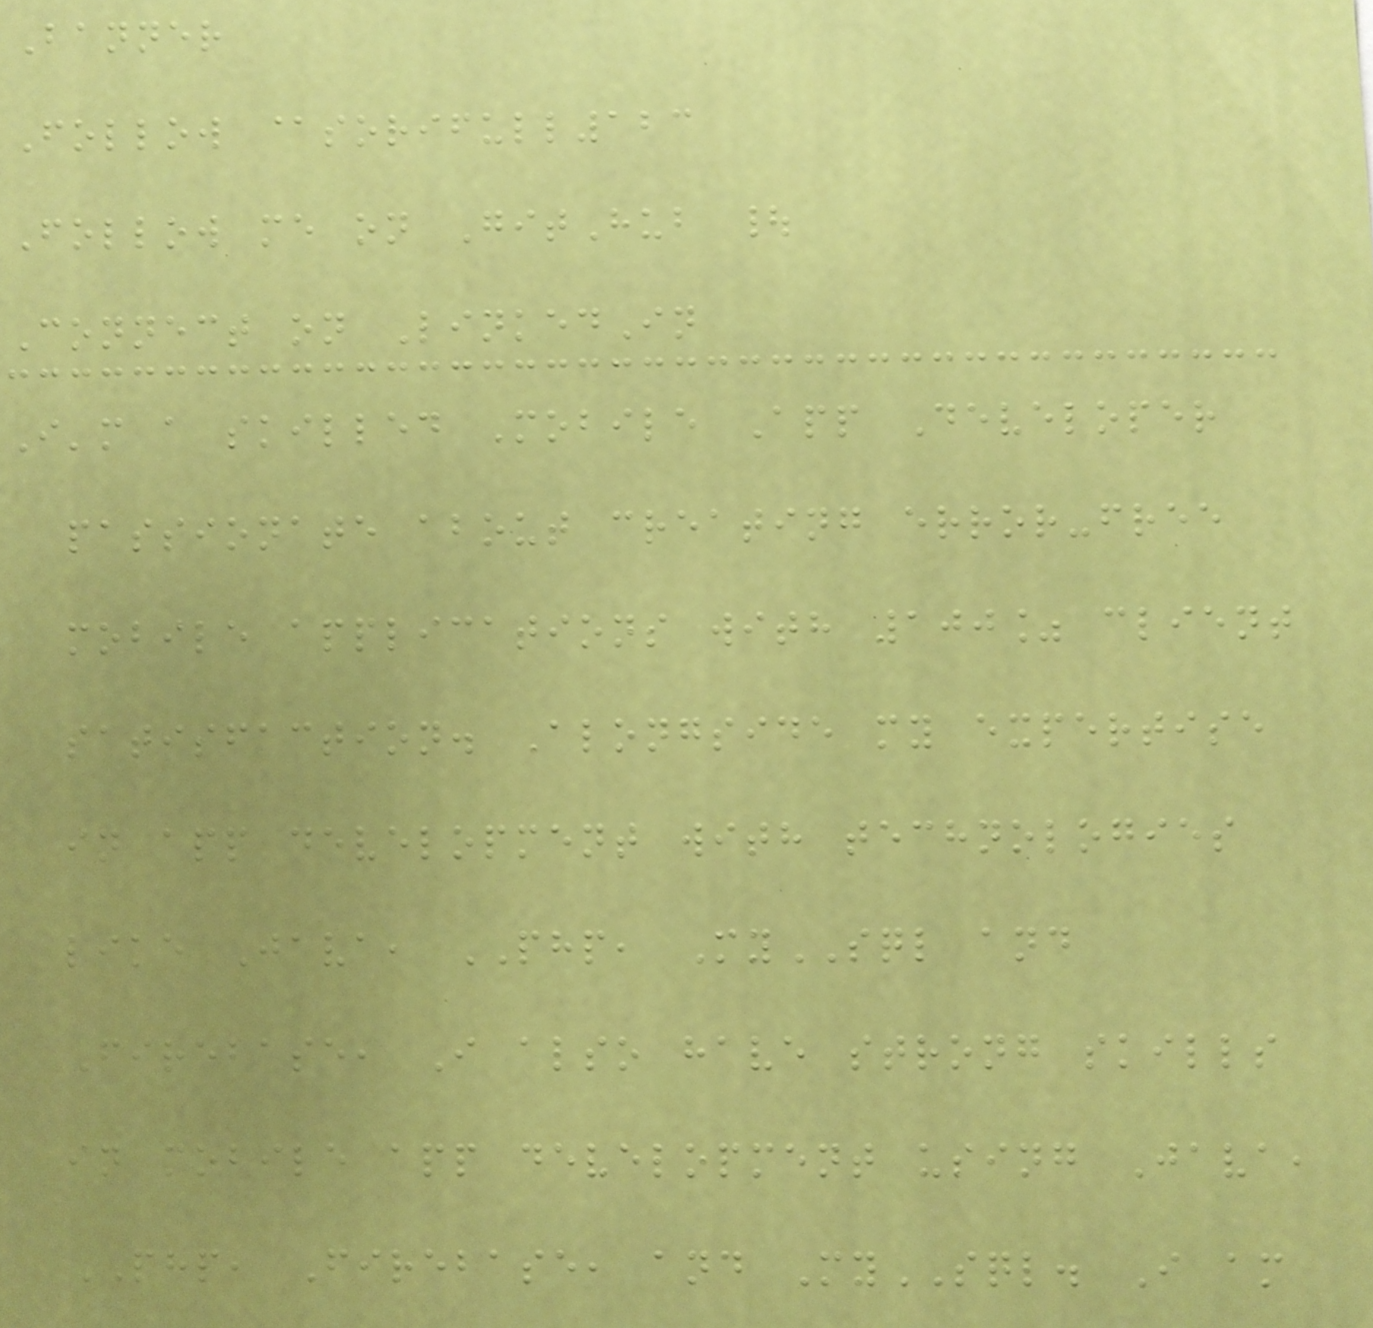Banner
Follow @sorifull123
Follow me on GitHub |
Connect on LinkedIn
I'm a skilled Mobile App Developer
passionate about creating error-free
mobile applications with 100% client
satisfaction. Alongside my expertise
in app development with technologies
like Java, PHP, MySQL and
Firebase, I also have strong skills
in mobile app development using Java,
PHP, Firebase, and MySQL. I am
